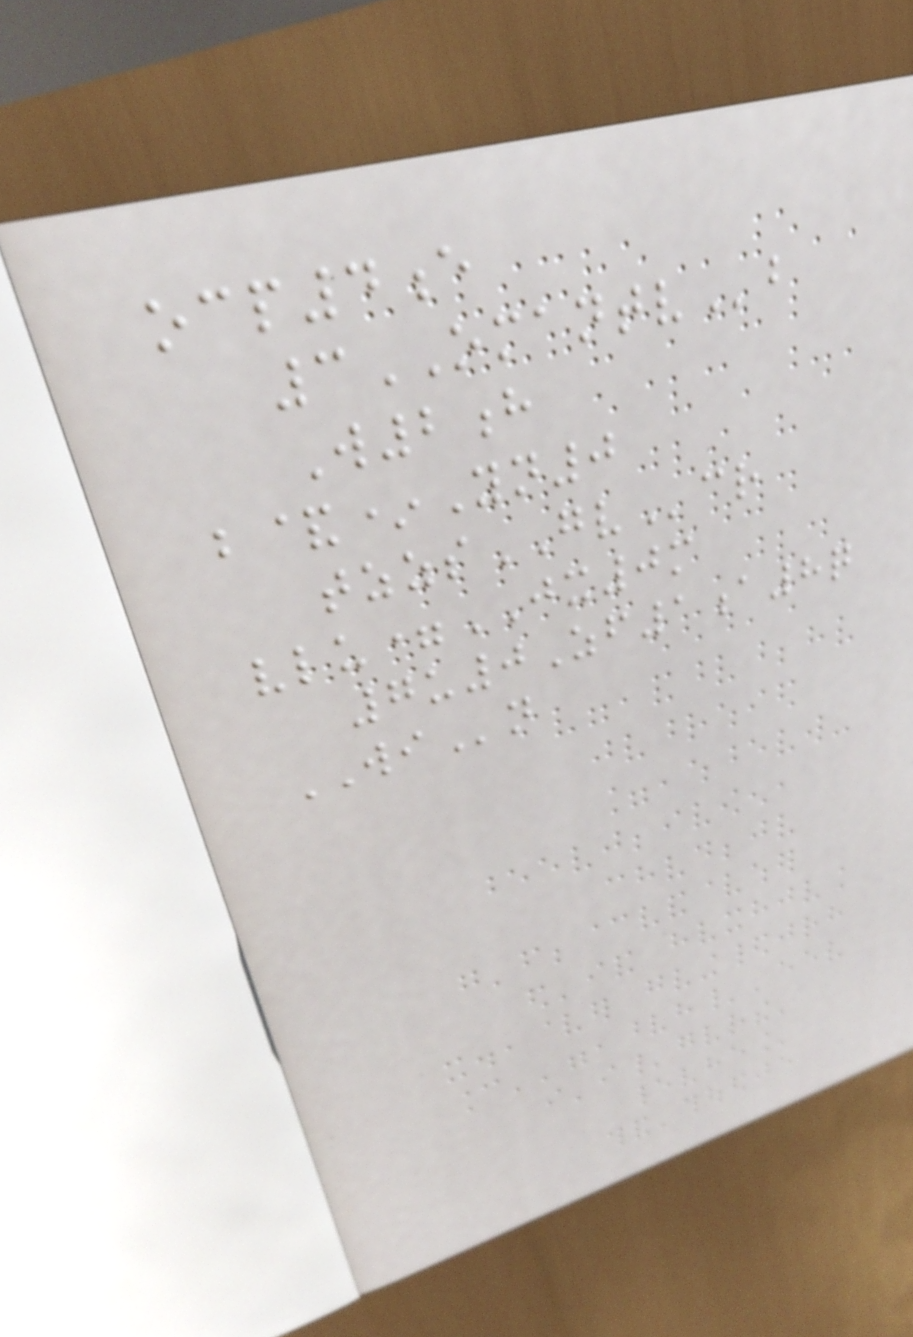ocp4e
3OMANTVb
W2h
b&*Yn0
tzzsGVcr
vlu=JX0m
7u0Zf1a8q
WIn
